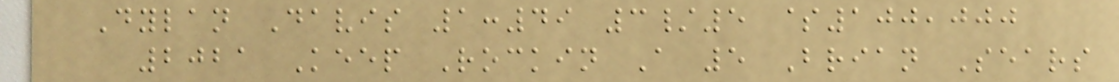Dylan Davis 1:49 3/5 $100,000
2021 Keep Rockin A 5 Brian Sears
